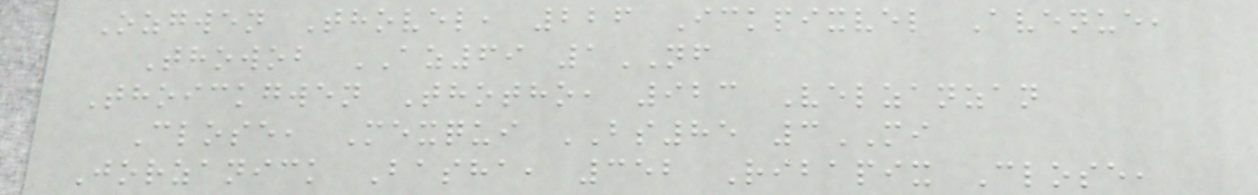Ozgwen Thovel, 226 Ickpixvel Avenue,
Thowob AZ69 1NF
Thoickgwen Thotho, 923 Velzanzan
Close, Mexqui BS85 3MI
Jorzanick Basha, 352 Ribapix Close,
